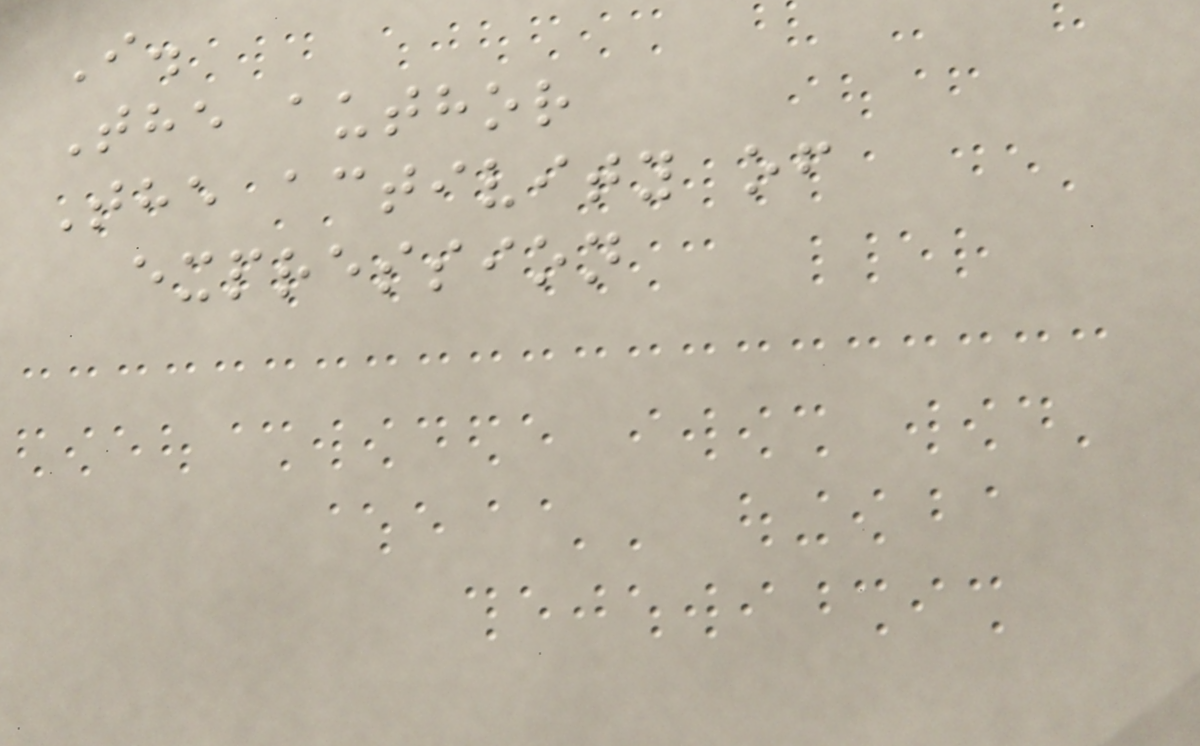I.
The author
The activity of
expression
